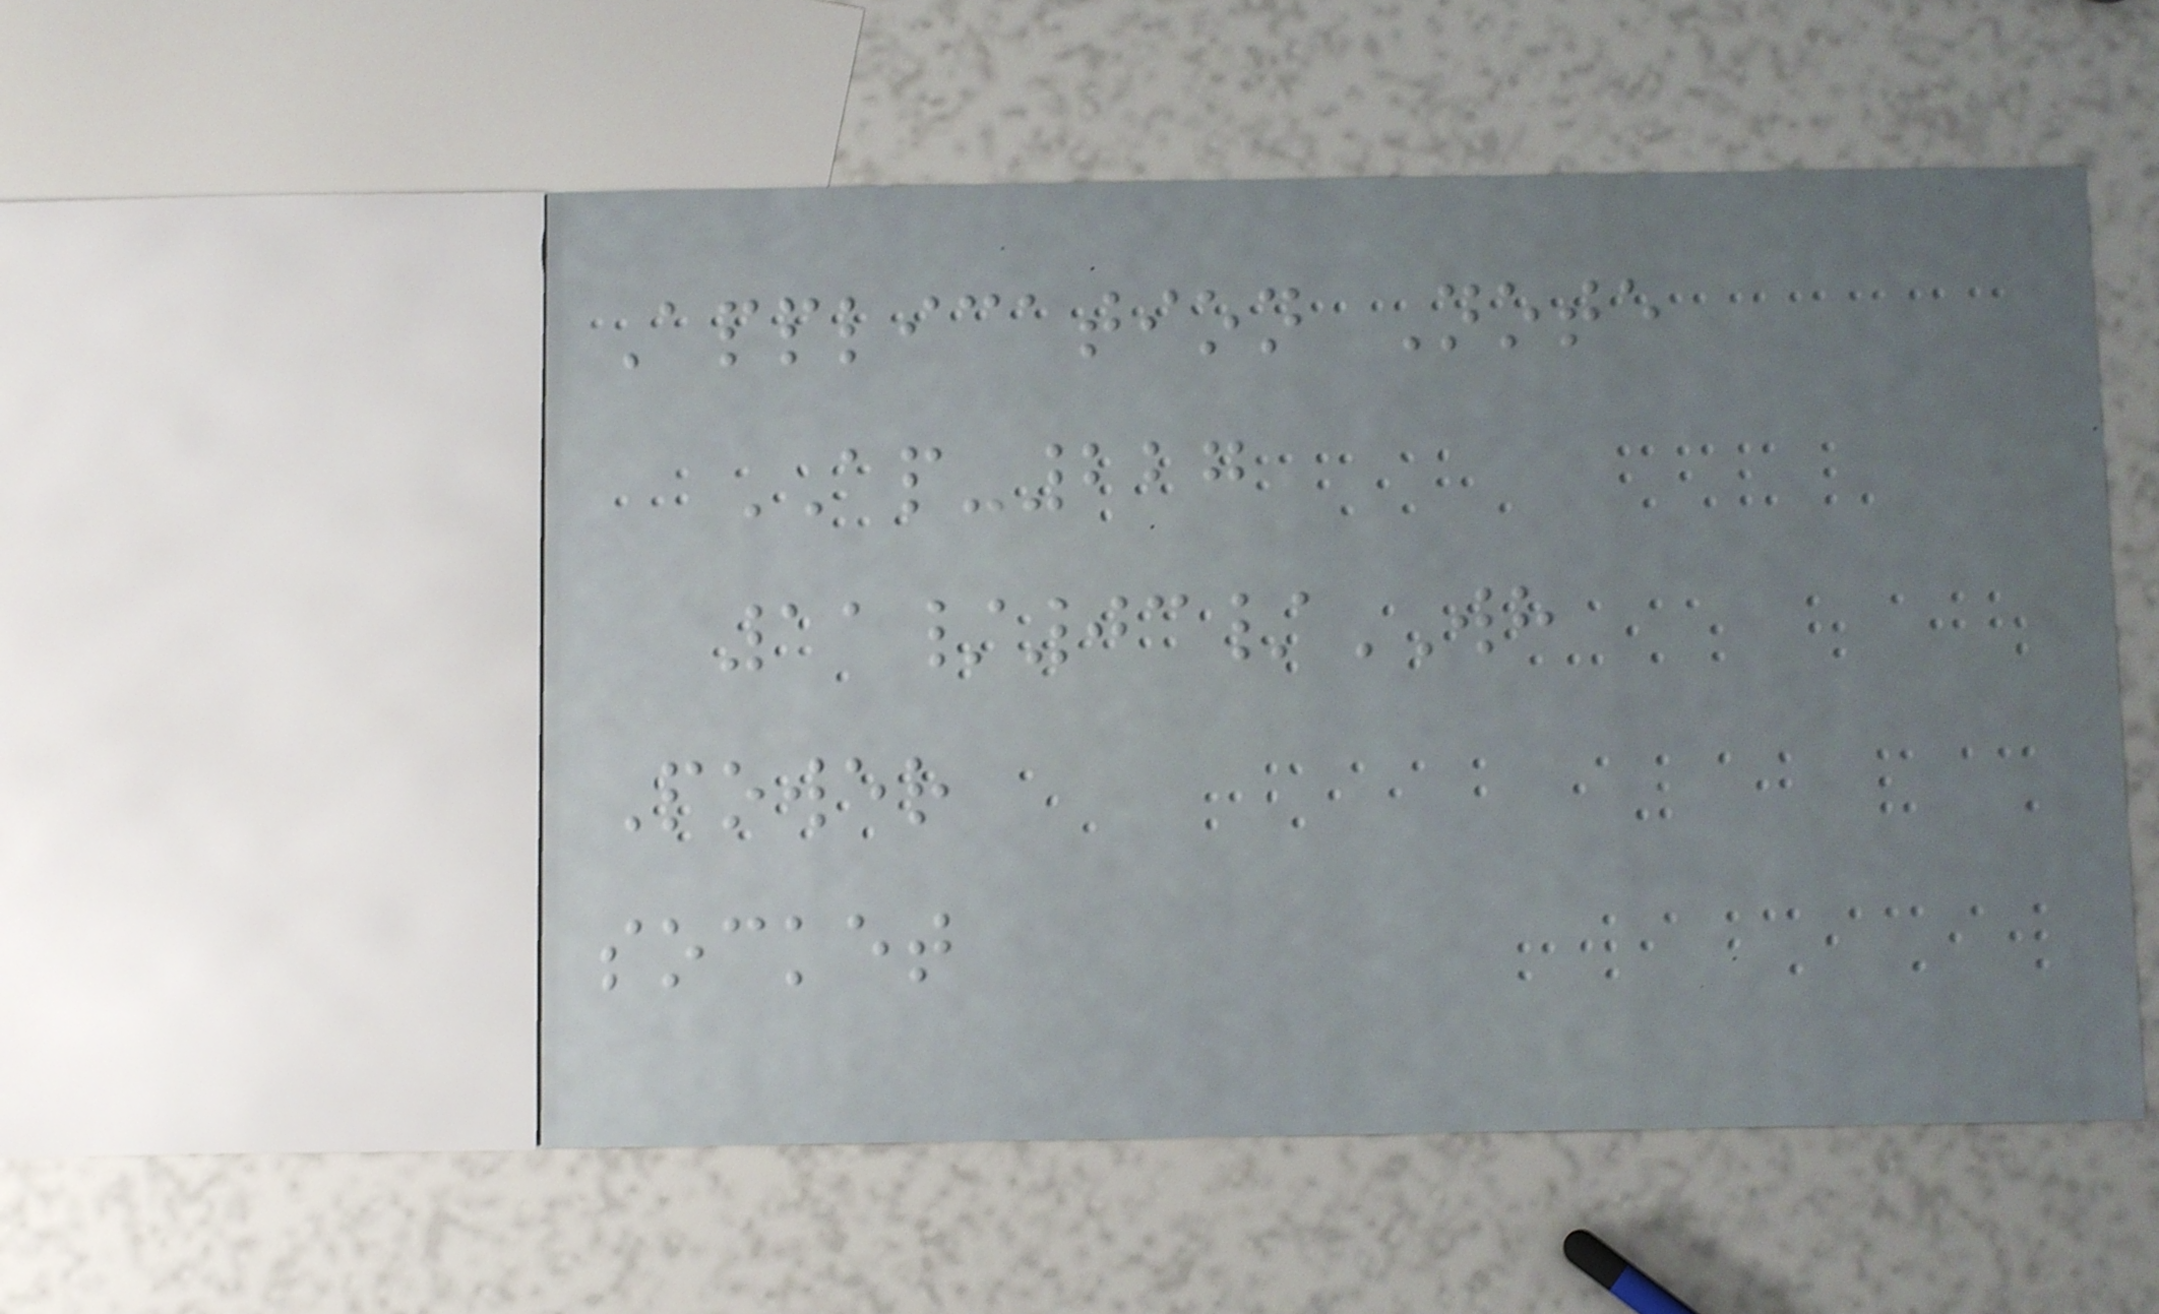Application Note
AP-227
11/03/WH
Power
socket
